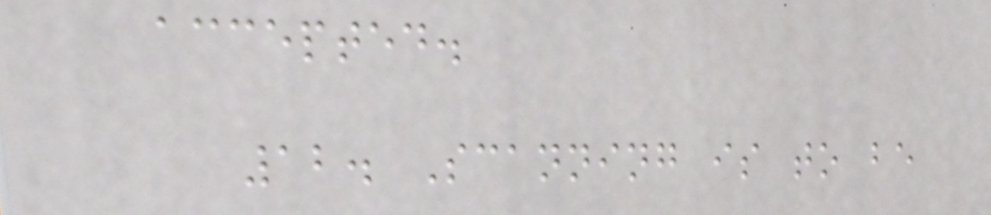accepted.
12. Scanning is to be
